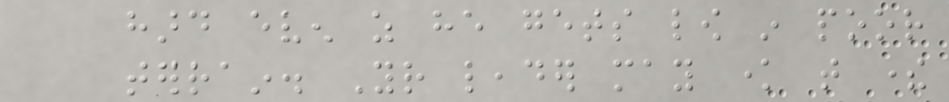hard even as he gets low in poor
terrain. Your leader may know that there
